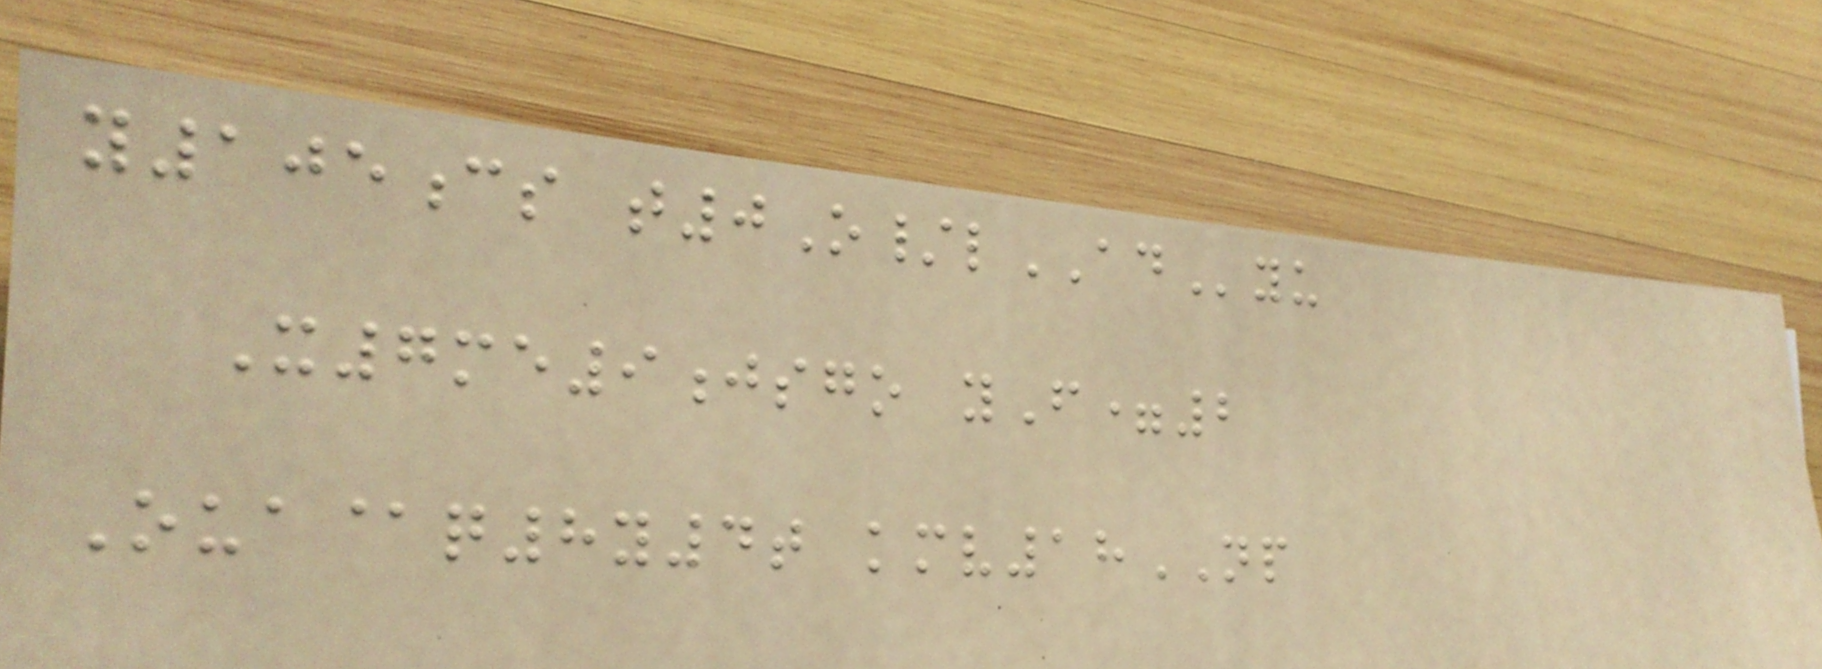y105cs t0O/lADyu
X7me9jsgo yF=2
Oua@q8y4t kmv18NP
